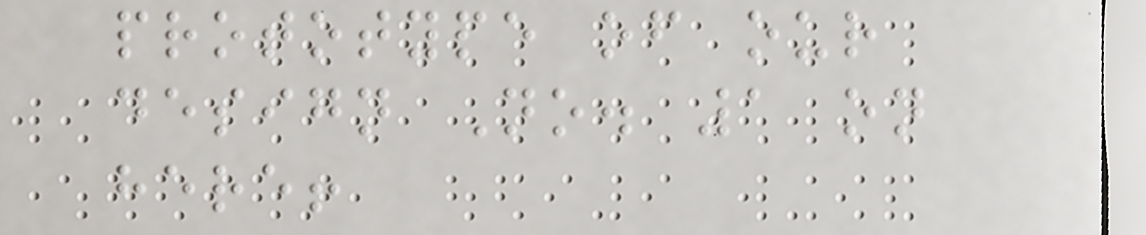prototype of our
design No. 1 on
here!
